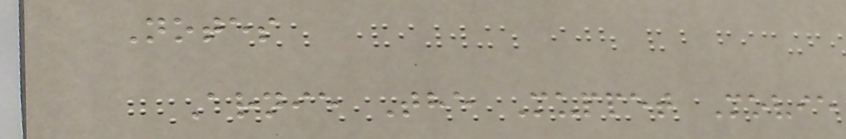Notes
Arnie The Muppet Movie
